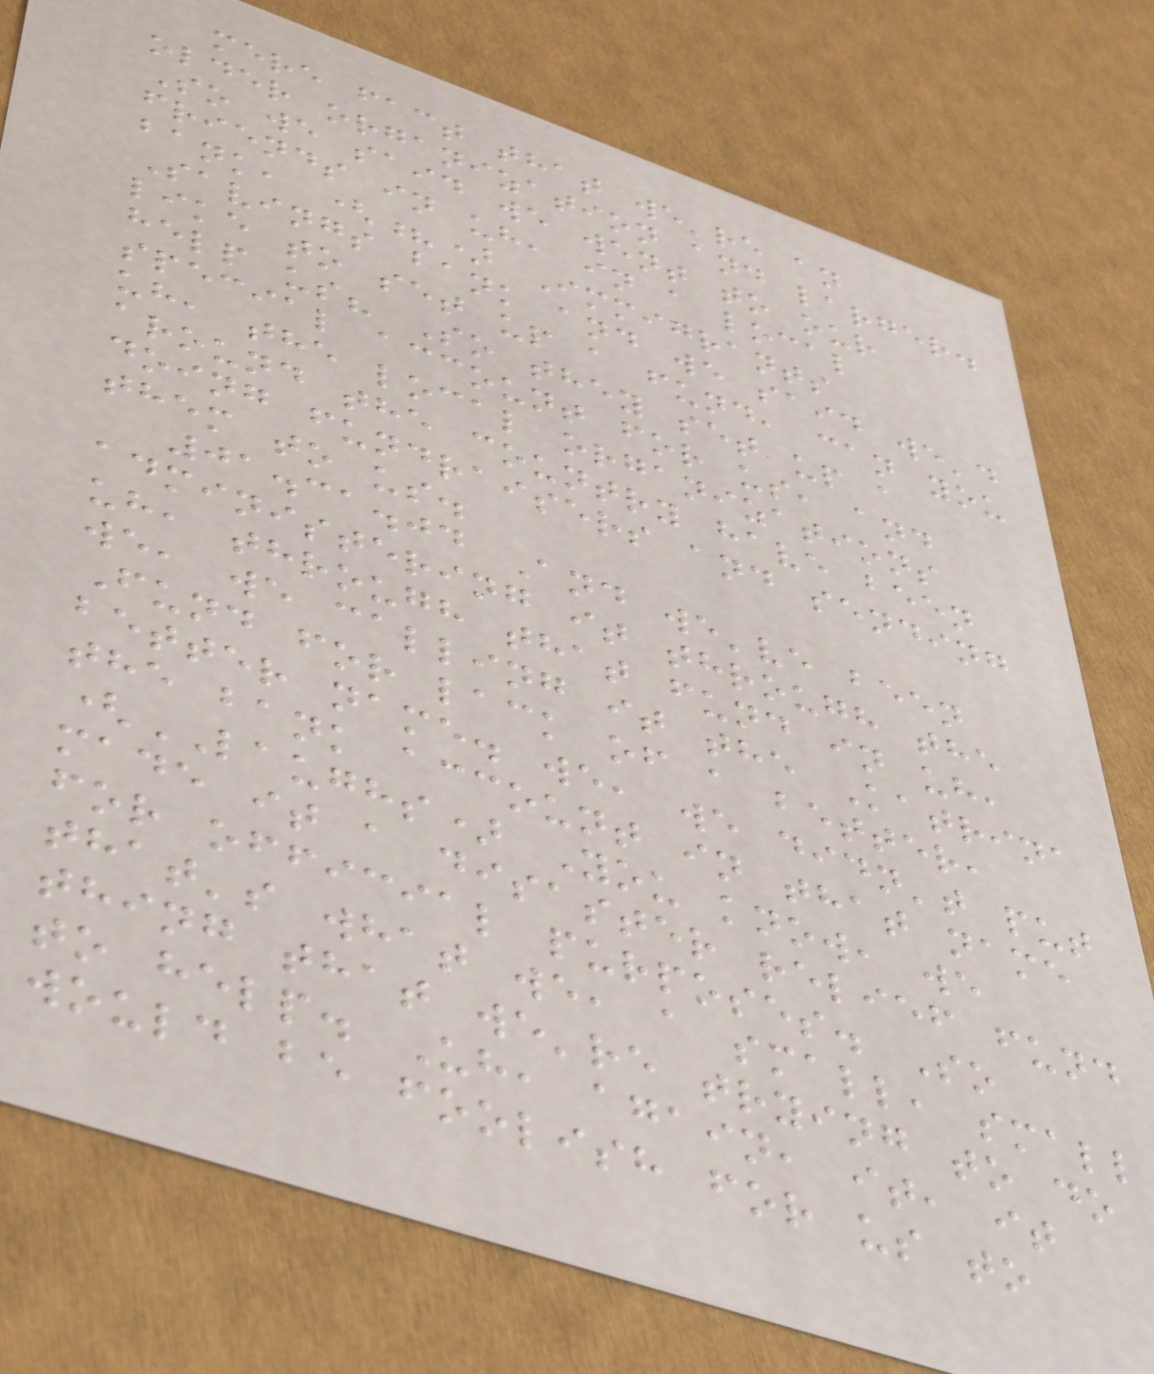mere fact that we're an
older organization and larger.
So we said we went to our
friends in uh, in a local
bank, (?) Immigrants
Savings bank and we said we'd
like to set up a fund, can you
help us? So they set up a
special account for us, and
uh, the local organizations
around the country have been
doing fundraisers and sending
them to us.
01.31.04 And we've been
administering it through the
uh, through that fund in uh,
we, we calling it the Katrina
Fund for lack of a better,
better name. we, we didn't put
the bank account in that name
(LAUGHS) You know, we
made it a disaster relief fund
for official purposes. So
that's what we, a small, small
thing that we're trying to do
to help. Uh, again, it, it
would be foolish for us to
